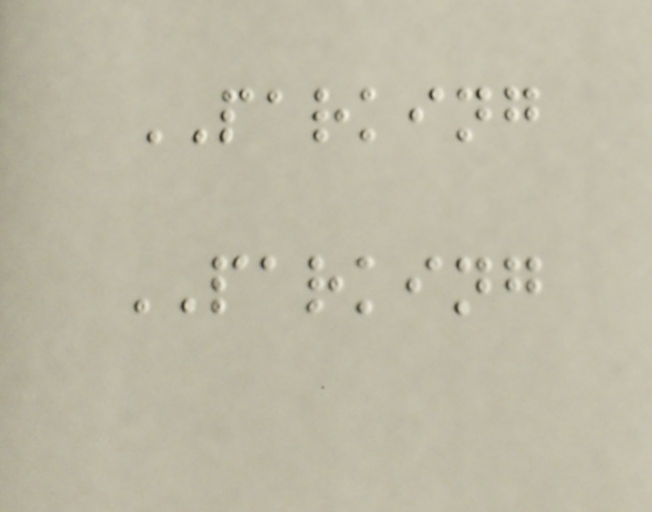PARKING
PARKING
